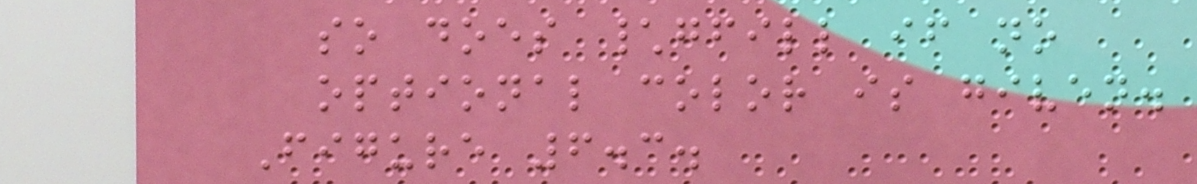so does \gfill if no
optional color is given.
Figure 6.3.
